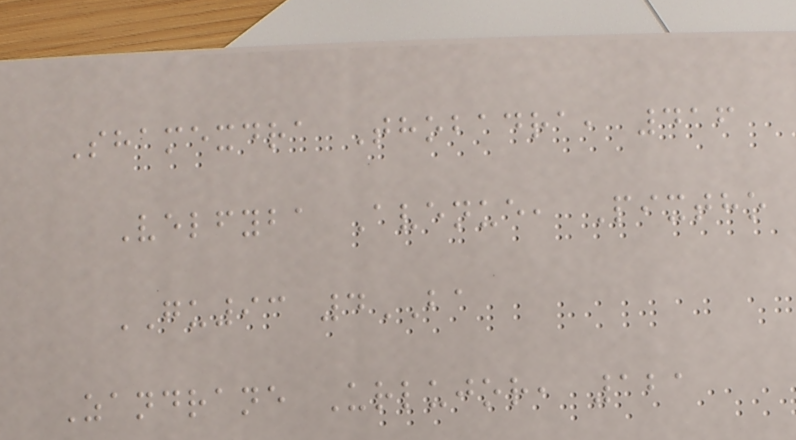Shamexdra Thobadra, 416
Velfyba Avenue, Pixtho
GU93 4BA
Zandrane Urlujor, 121
